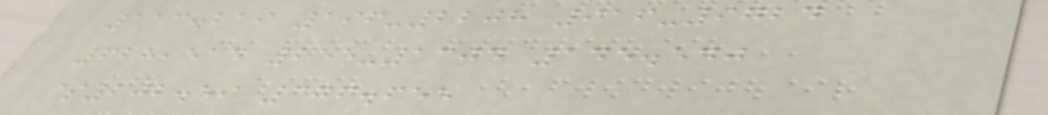113.219 196-2208 916-9724
628,514 255-1304 145.540
$202.59 376.655
